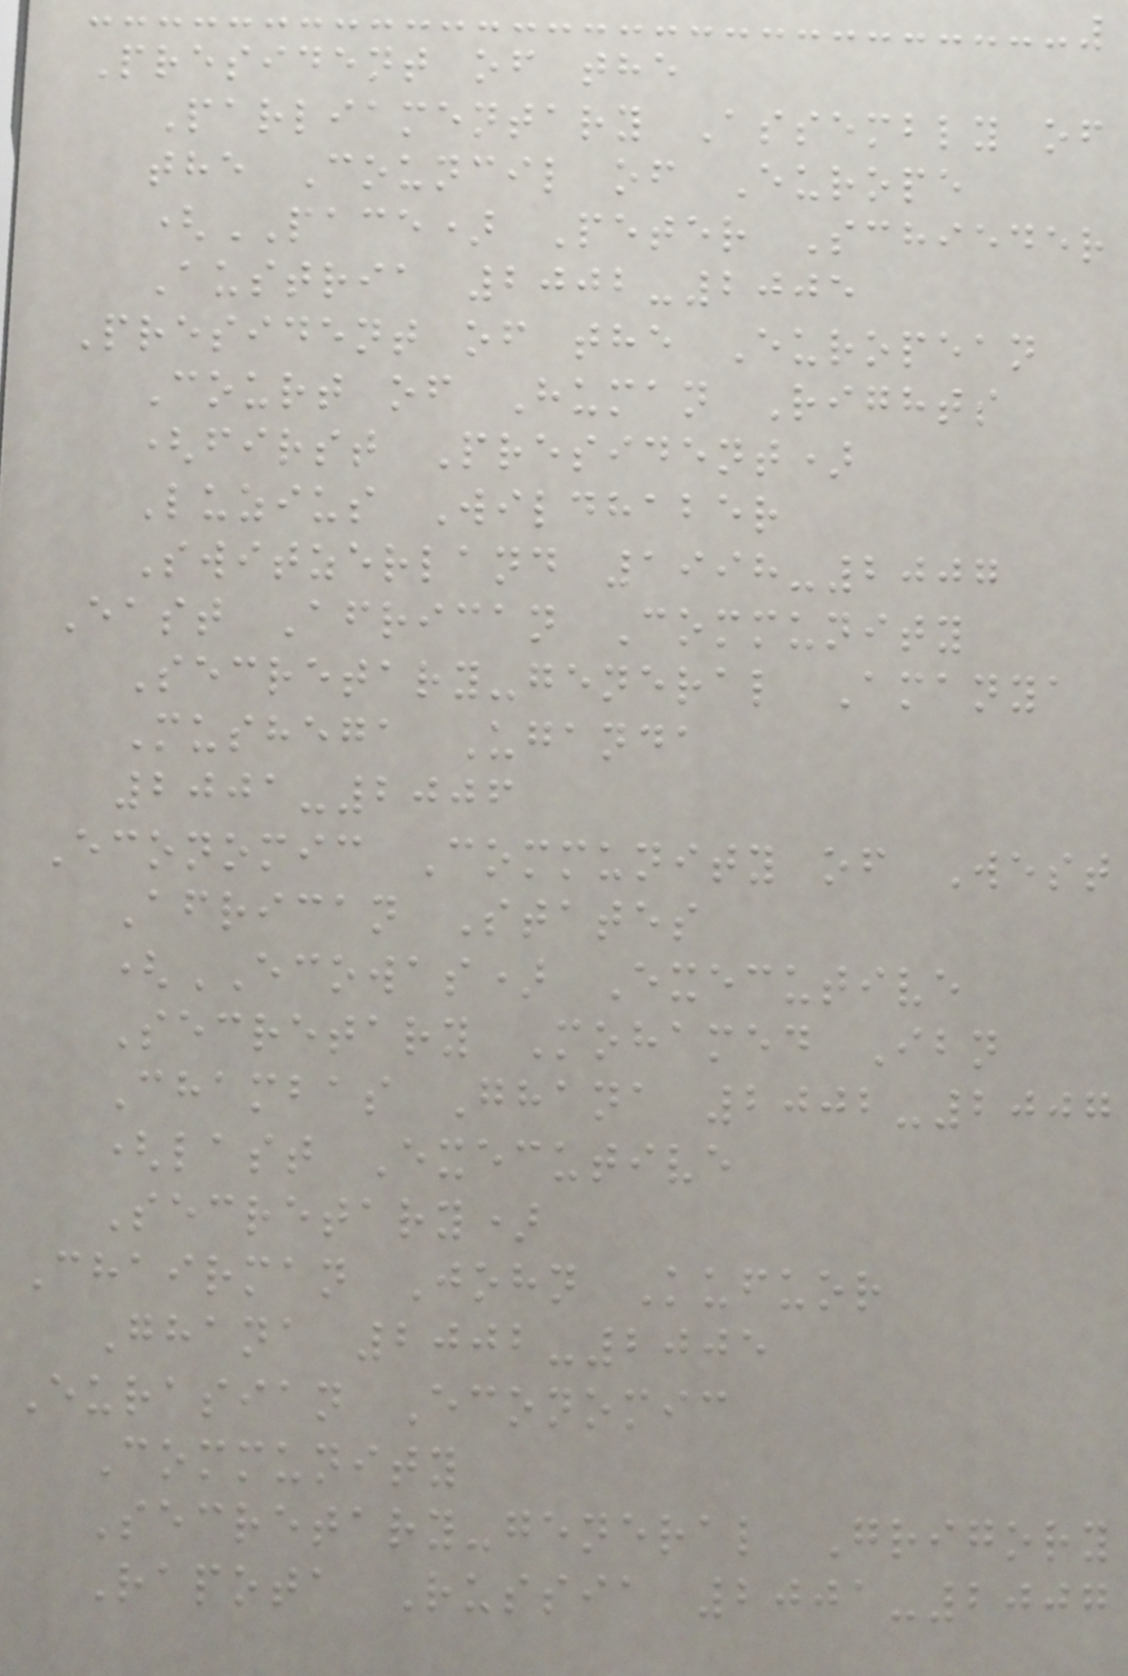President of the
Parliamentary Assembly of
the Council of Europe
(PACE) Peter Schieder
Austria 2002-2005
President of the European
Court of Human Rights
(first President)
Luzius Wildhaber
Switzerland 1998-2007
East African Community
Secretary-general Amanya
Mushega Uganda
2001-2006
Economic Community of West
African States
(ECOWAS) Executive
Secretary Mohamed Ibn
Chambas Ghana 2002-2007
(last Executive
Secretary)
Chairman John Kufuor
Ghana 2002-2005
Eurasian Economic
Community
Secretary-general Grigory
Rapota Russia 2001-2007
